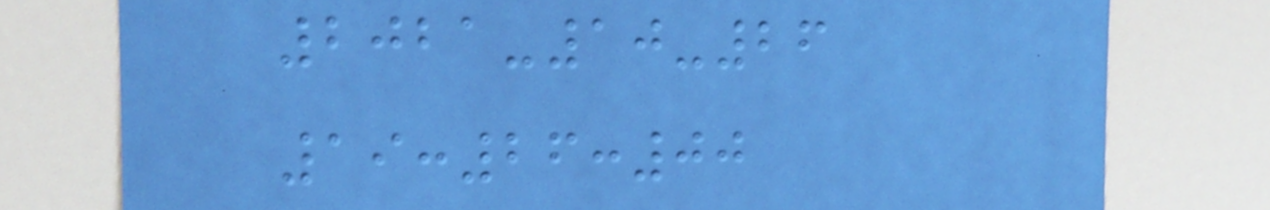2021-10-26
19:26:00
